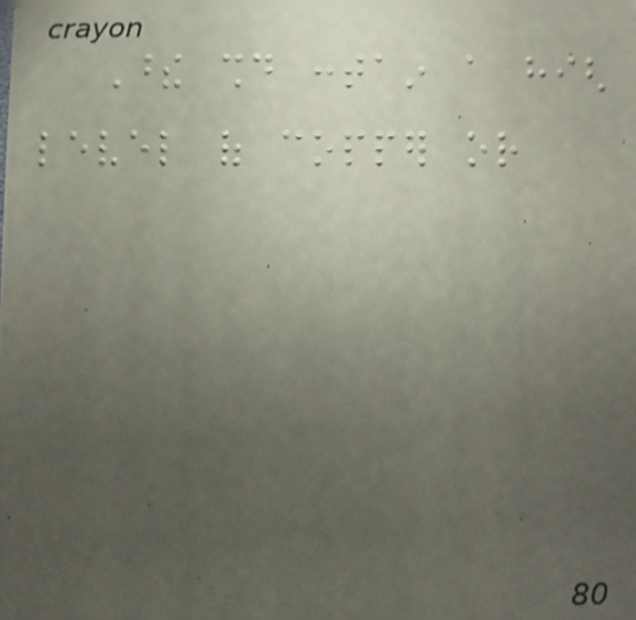These should contain a high
level of copper or
